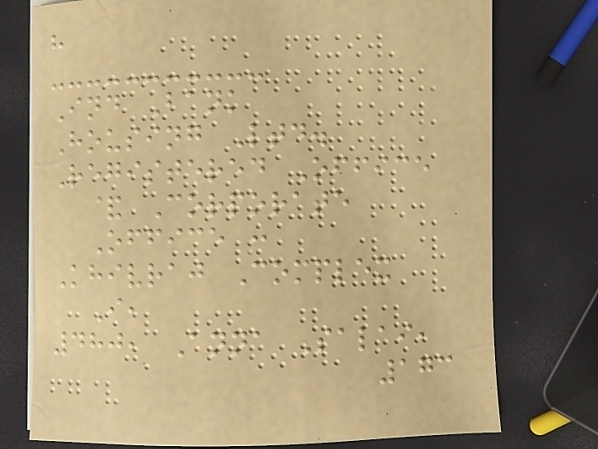h
Ind Bank
Housing Ltd.
Registered Office
& Corporate
Office :
Khivraj Complex
I,
480, Anna Salai,
173
